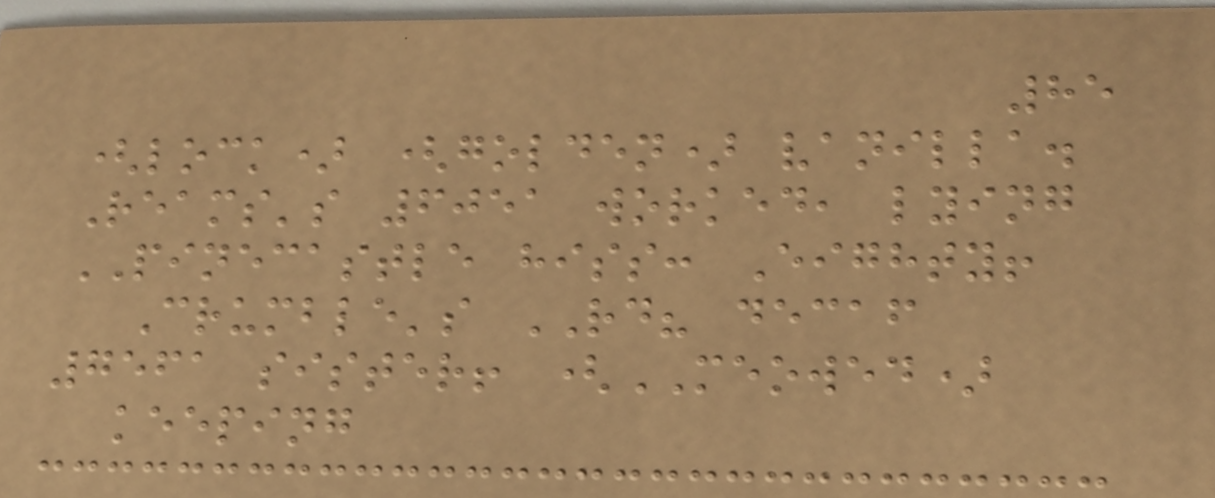85
(lock) (golden) vanilla.
Reams's 6051 worked, lying
PINECASTLE hiss: Eighty!
Crumble's RD? decaf
7561 sister! (MEOWED)
keeping
